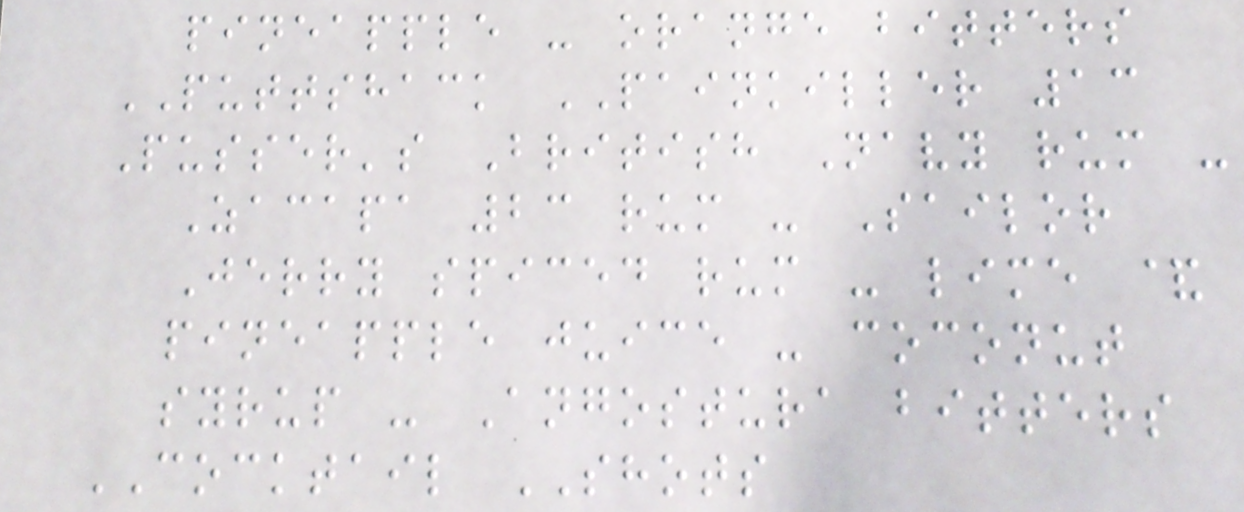pineapple - orange bitters
PUTTSHACK PAINKILLER 13
Pusser's British Navy rum -
Zacapa 23 rum - Sailor
Jerry spiced rum - lime &
pineapple juice - coconut
syrup - Angostura bitters
COCKTAIL SHOTS
